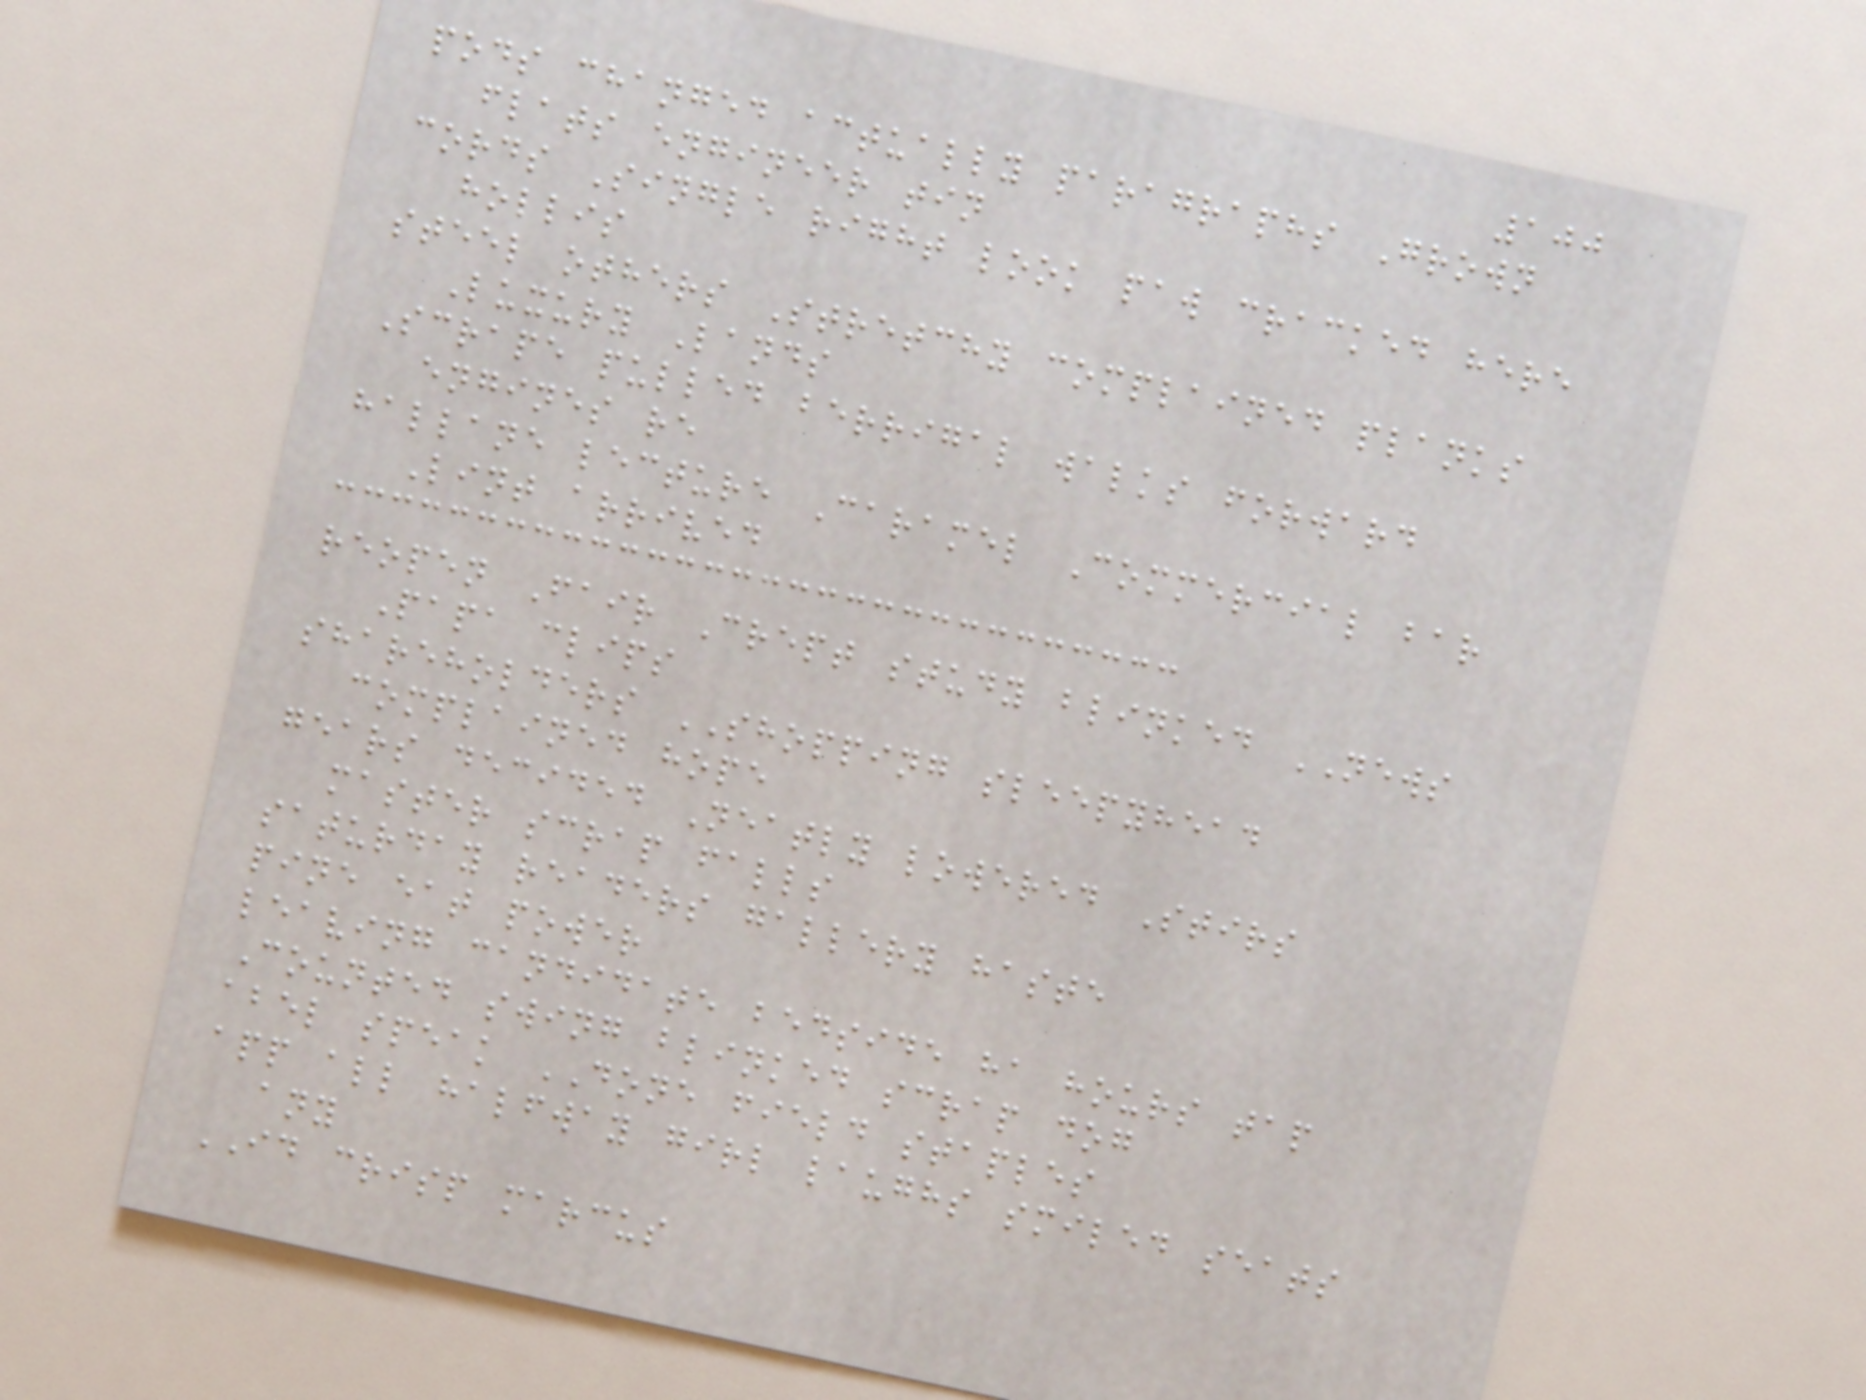100
pods changed actually paragraphs Grown
flats engineer tin
cords Single right look paw cracked here
hollis
steel others Stretchy complained planks
Luxury Lands
Scrape pulled berrigal walks forward
engines re
hallane lecture Caramel Commercial bar
Lint arrived
reopen Fair Crept study blinked NEWS
Papa clips
shareholders SHOPPING sleepyhead
complained hope
gears decided Neatly lowered Stirs
master scrap falls
saturday readers gallery haste
pine eat power
leaving candidate bedside ha hours tap
Counted swing blinked scrap dog
abel speak DONE field staples
app all halfway girl laughs smiled seats
any
ID crisp marcus
